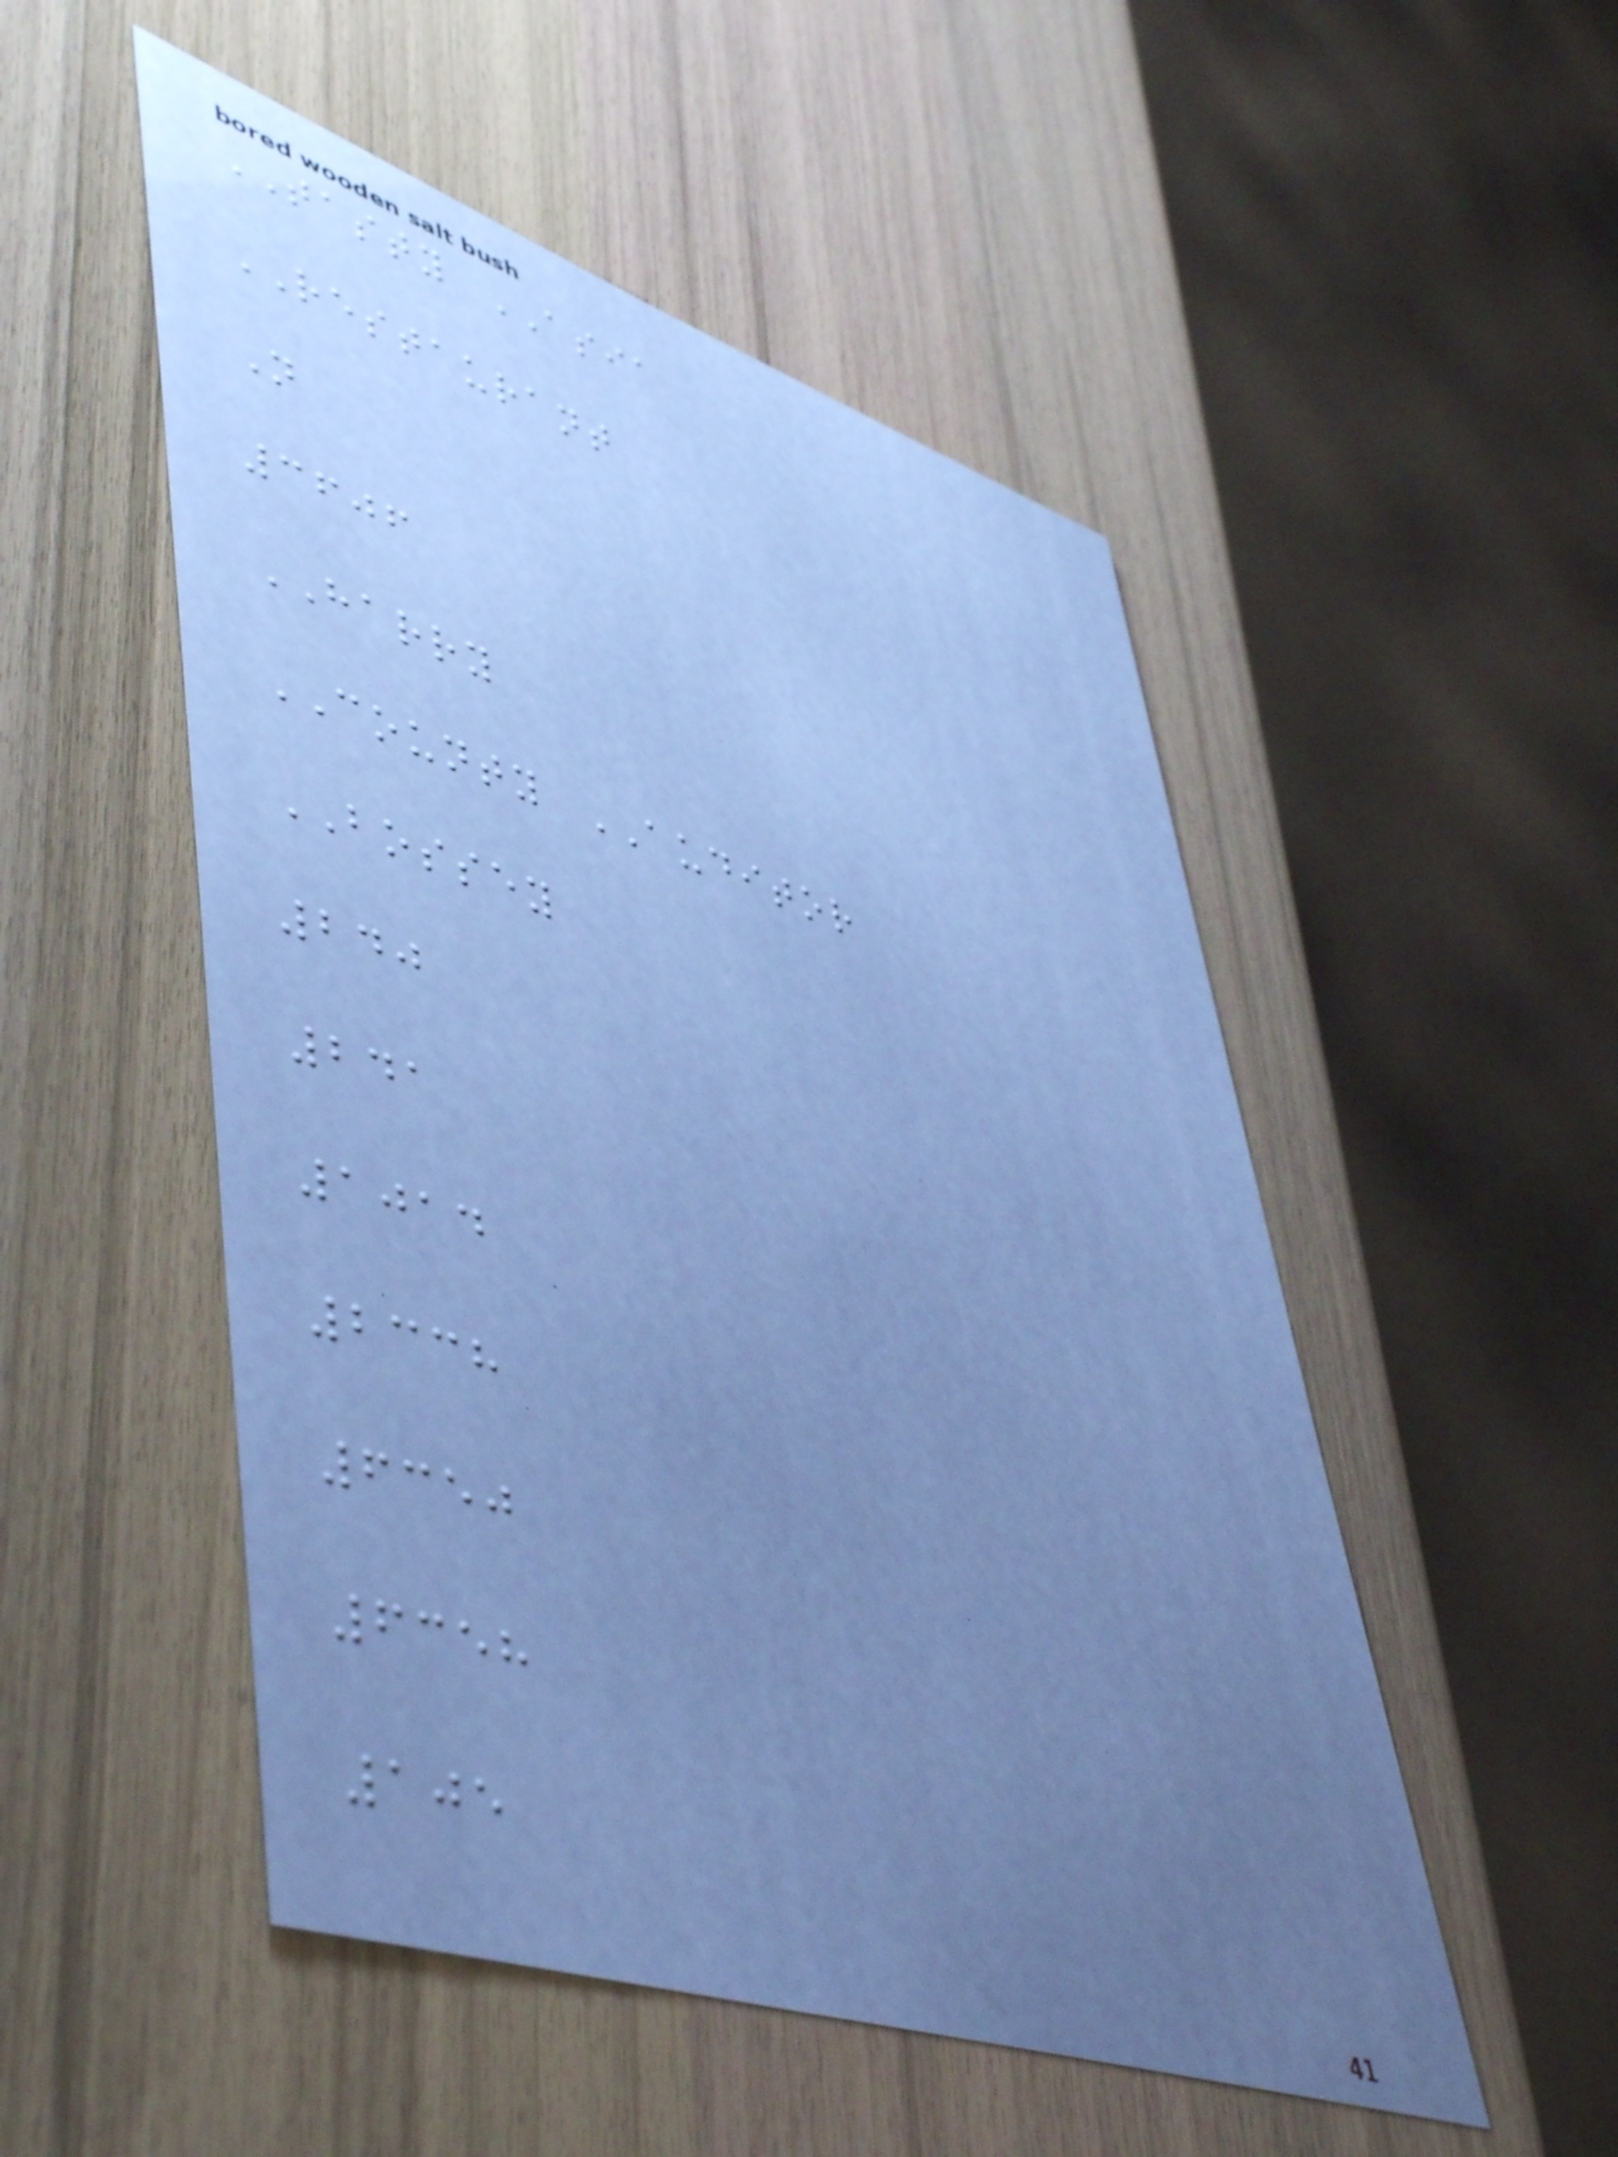TASTY ASIA
RESTAURANT
N
3606
HARRY
COUNTY AUDITOR
BOSSEY
240
241
1014
2338
6350
6358
105
